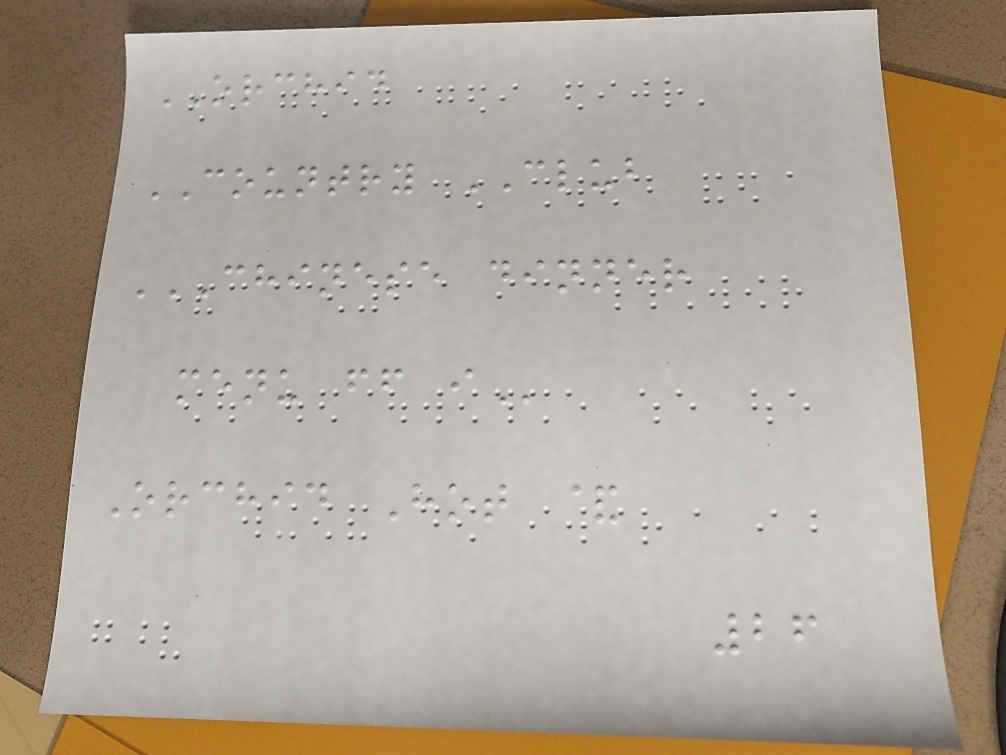ORCHID
COUNTRY CLUB
CHINESE DINNER
MENU FF I
Orchid Hot &
26
